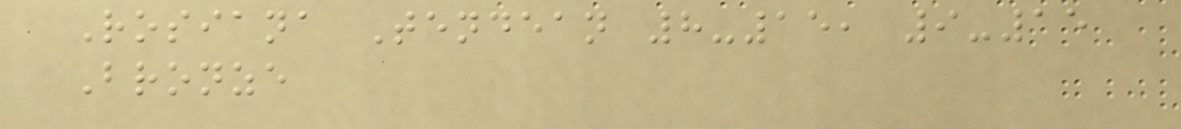Rosiana Tendean 8-15, 9-15
Bronze
